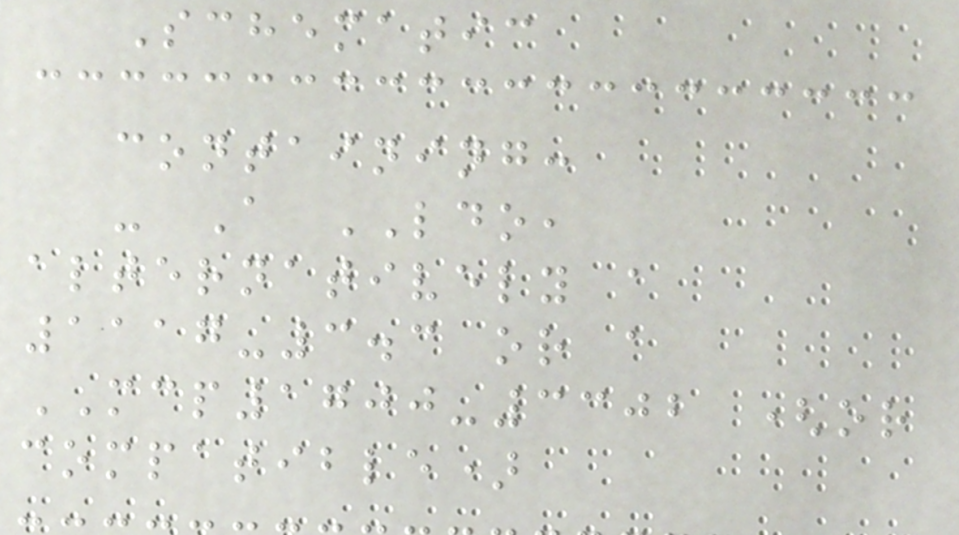Schematic
containing:
- A LDO,
alternatively a
1117-3.3 or a
MCP1700-3302 (or
compatible)
